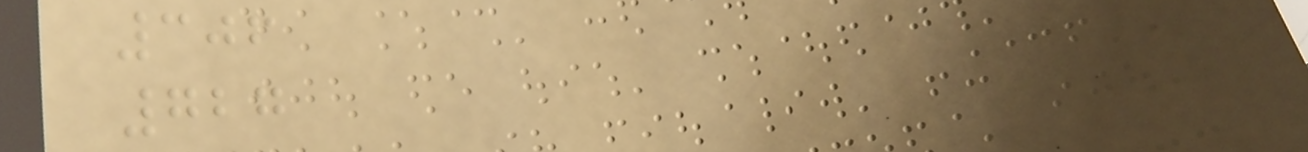306
727
